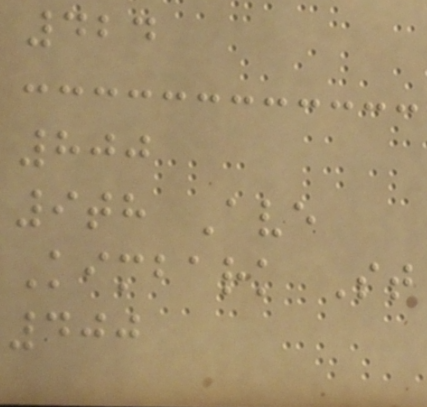424
800
9th Ave
Kimbark St
400
